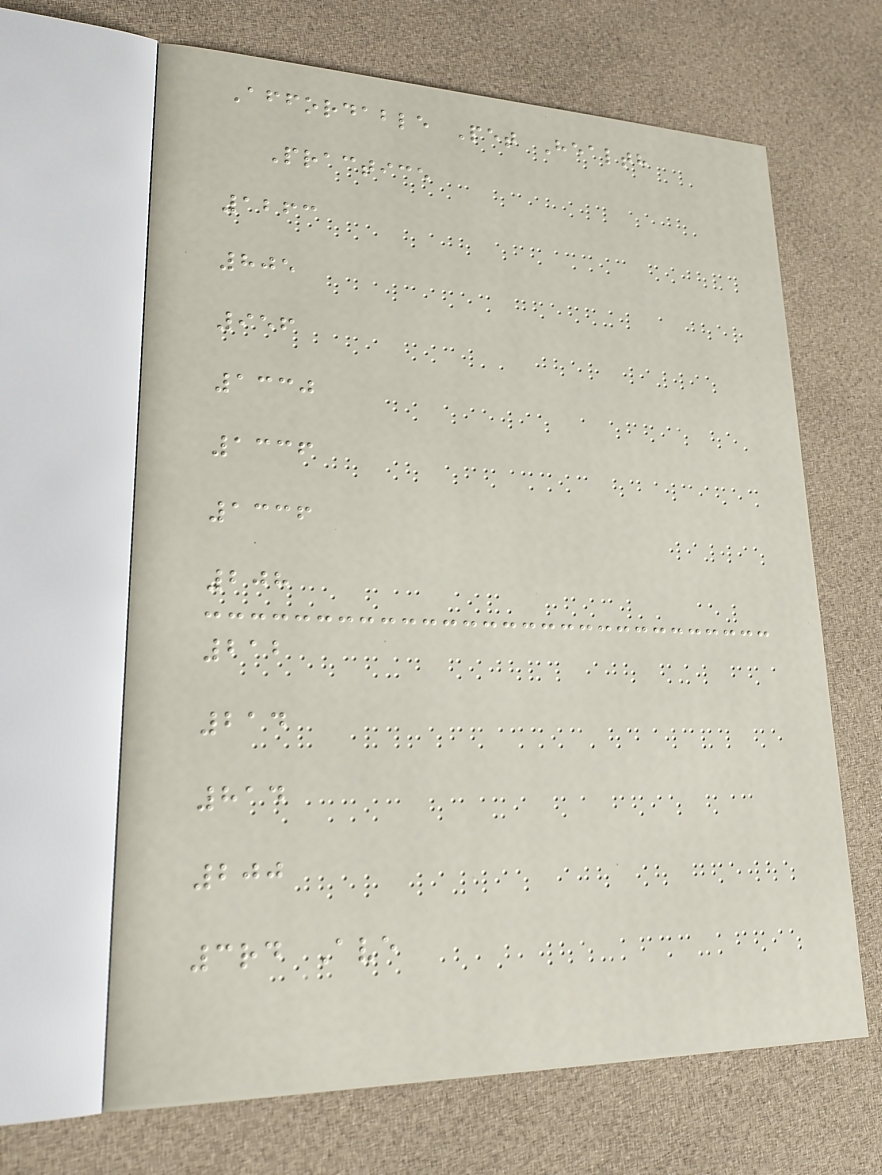Affordable Pet Health
Practice
1263
805
956
1330
1336
1336
208
212
214
814
200
3rd Ave
